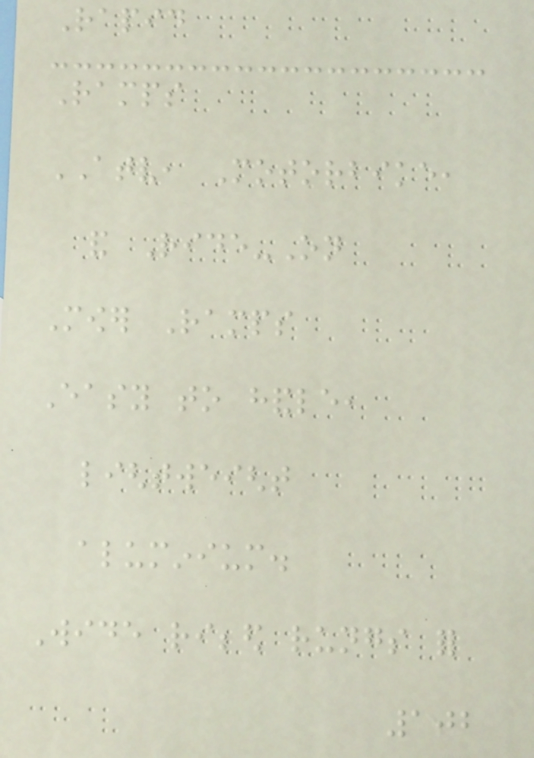Rapid
Ramps
ATV, Motorbike,
and Ride-On
Mower Ramps
Easy to handle,
lightweight
aluminium.
Wide ribbed rungs for
102
